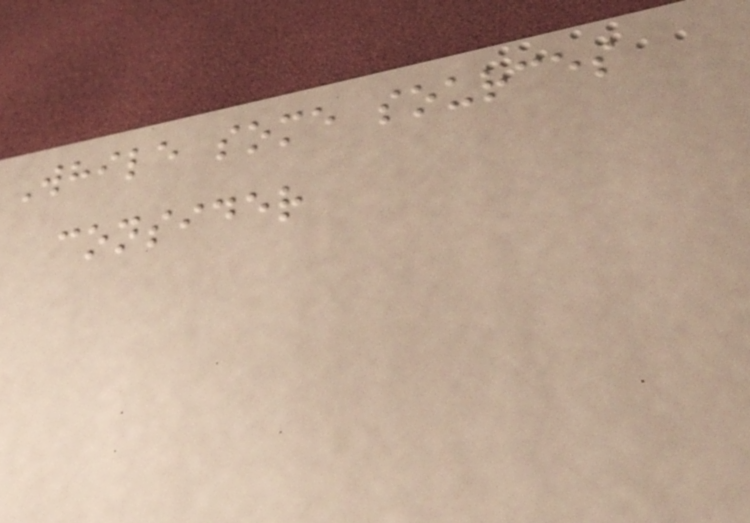While some sources
consider
